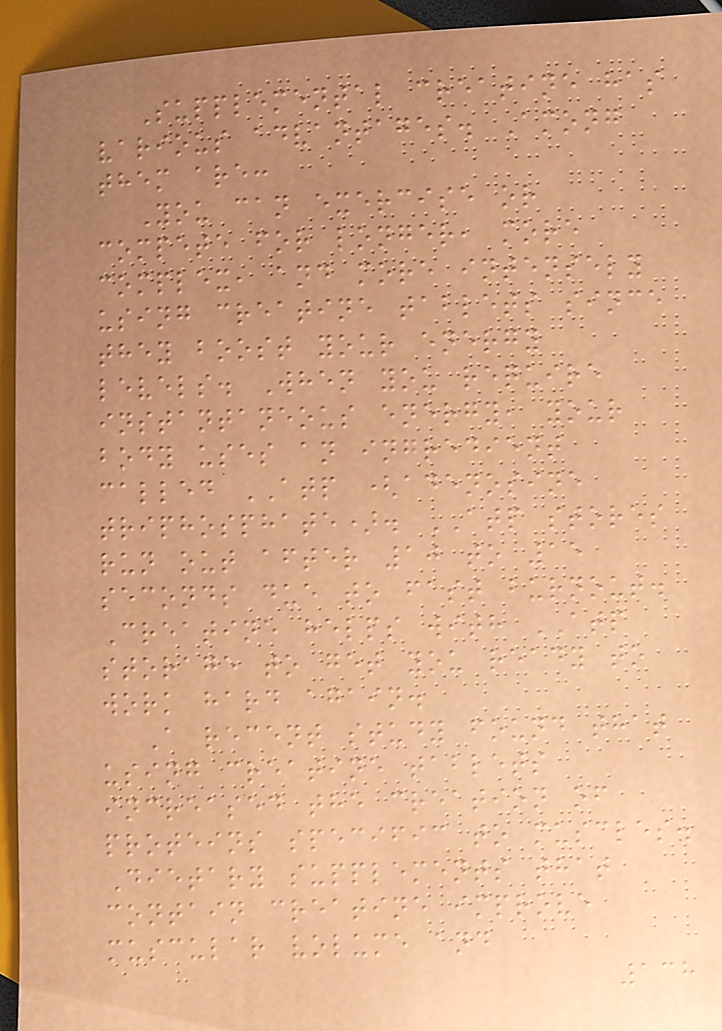Supplemental creatine has
various advantages. Among
them are:
You can exercise or
compete for longer, more
complex, and more intensely
using creatine tablets since
they boost your energy
levels. When you require
instantaneous energy, your
body uses an ingredient
called ATP (adenosine
triphosphate). ATP stores
run out after 10 to 15
seconds due to fast burnout.
Creatine helps with ATP
storage to get you ready to
work hard again.
A recent study found that
using creatine tablets
increased the creation of
proteins specific to muscles.
Dietary supplements that
contain creatine improve
muscular volume and
138
